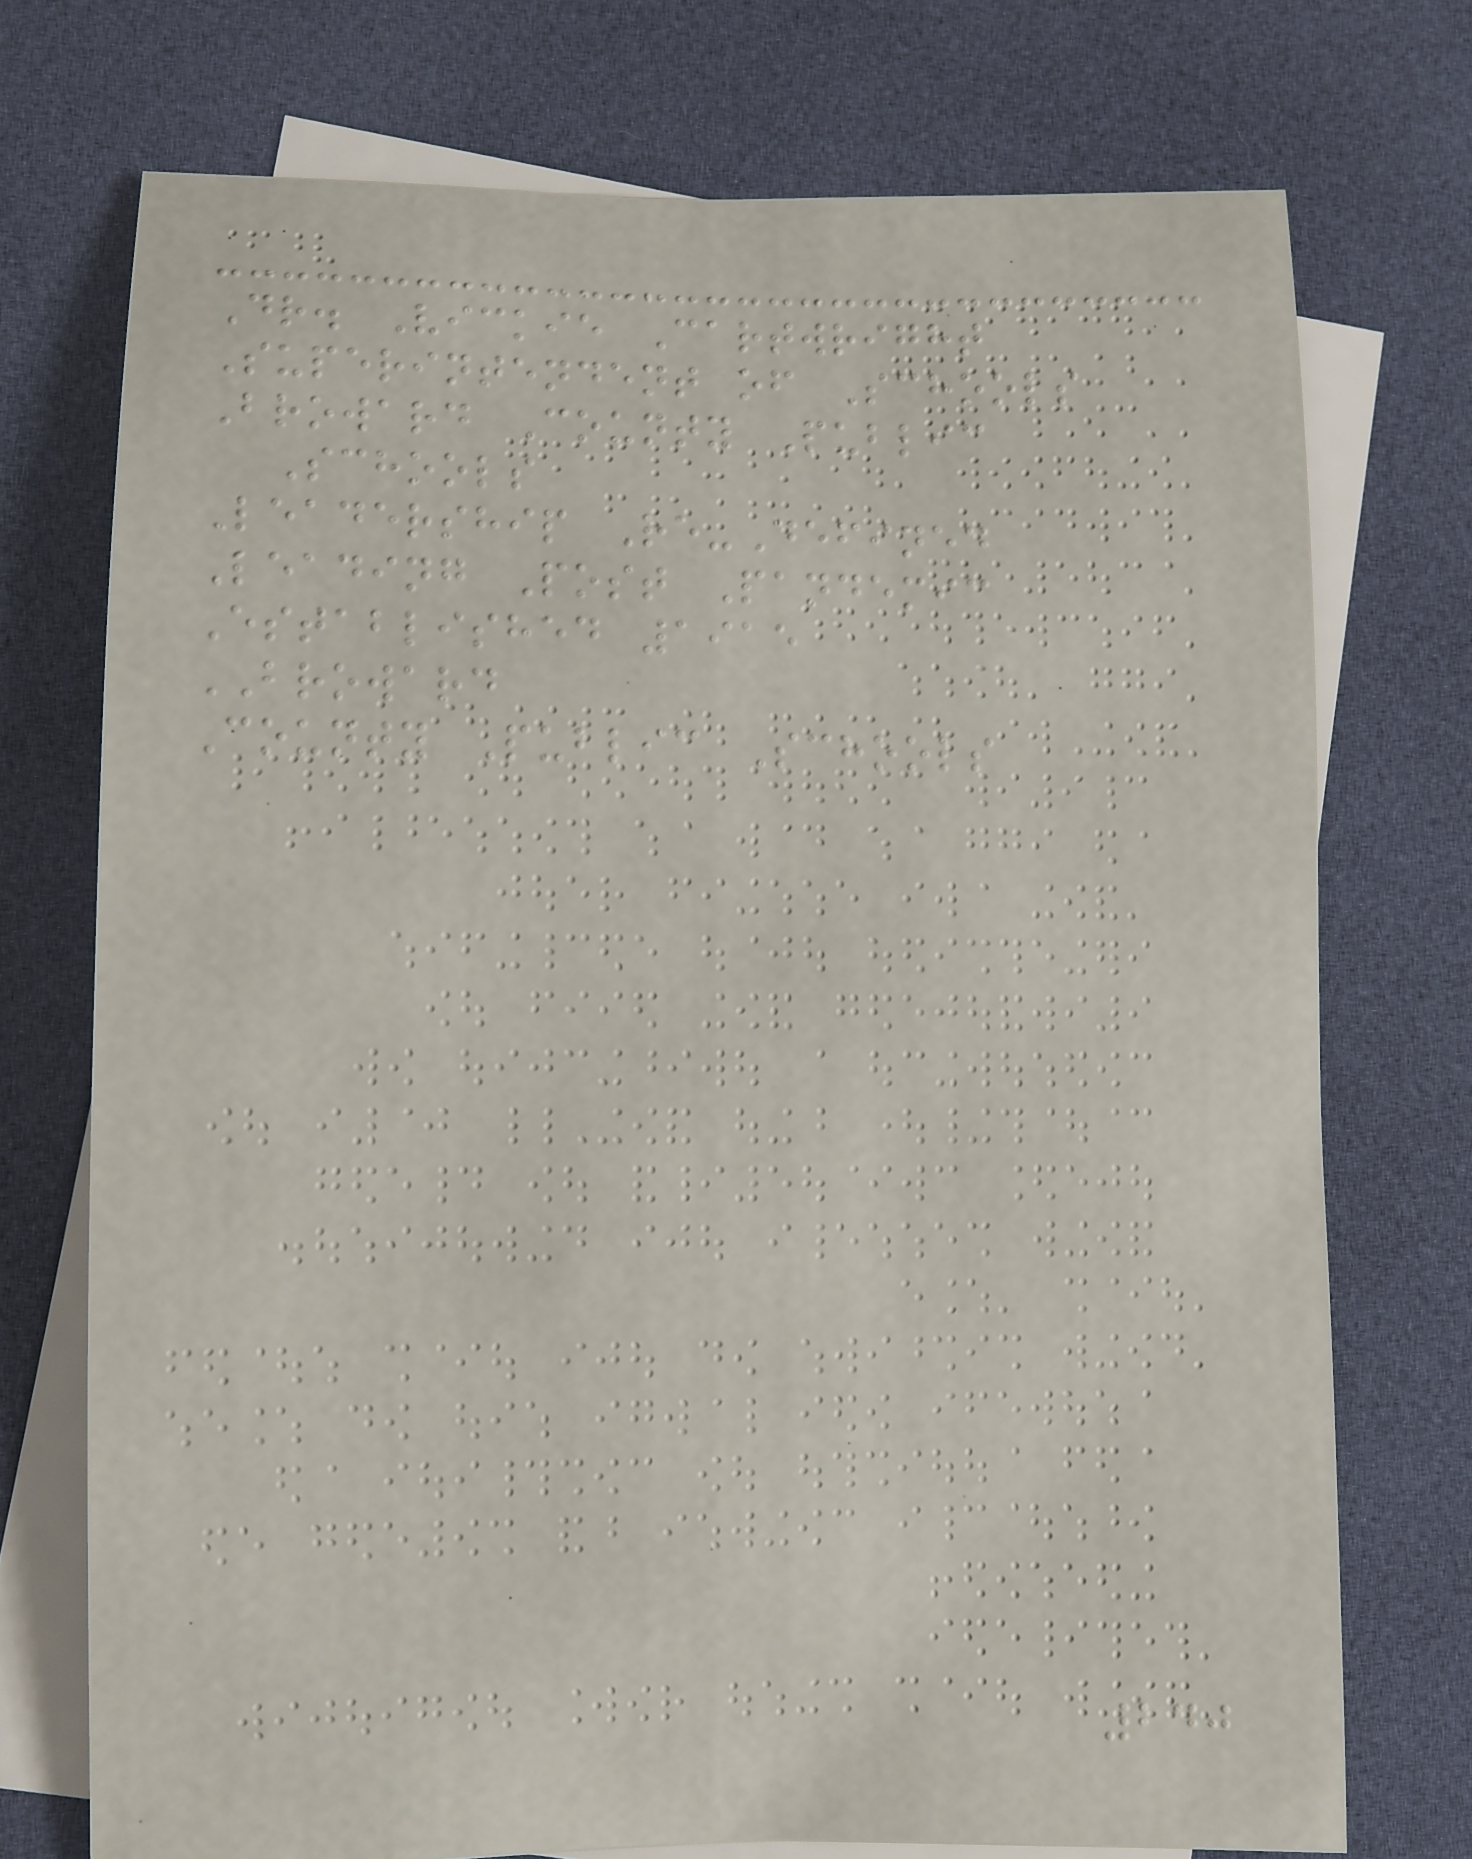Dr. Vickie Cartwright
Superintendent of Schools
Broward County Public
Schools
Leadership Re-Defined
Leading Post Pandemic
Established 1915
BROWARD
County Public Schools
240
